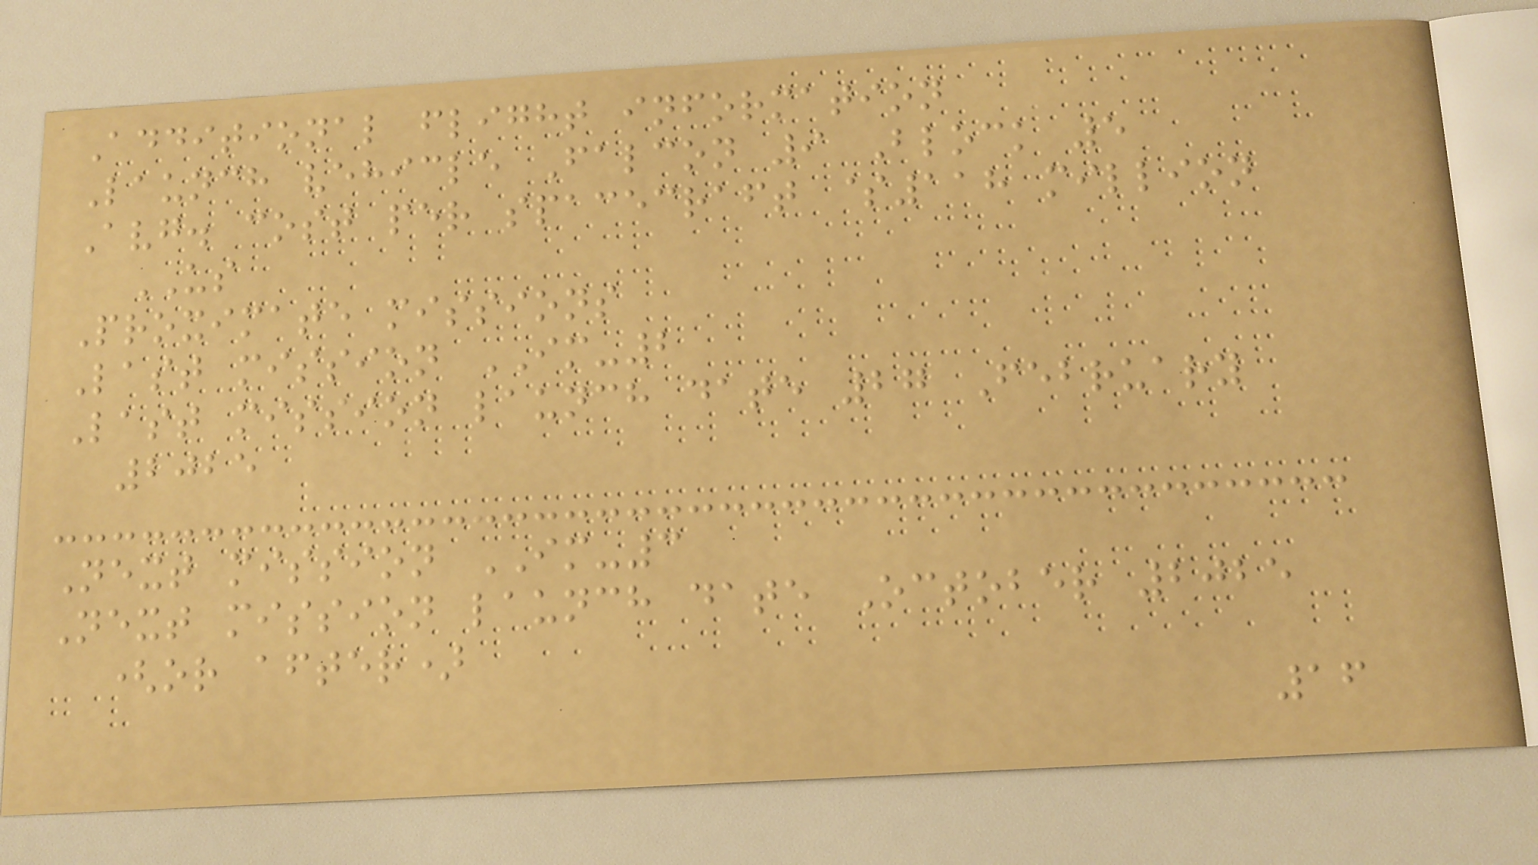Additional flight information
Launch vehicle Falcon 9 Block 5
Avg. cost per spacecraft $118 million
US
Proximate missions
Last mission IM-2
Last mission launch date 27 February
2025
Next mission IM-3
Next mission launch date October 2025
(or after)
16
